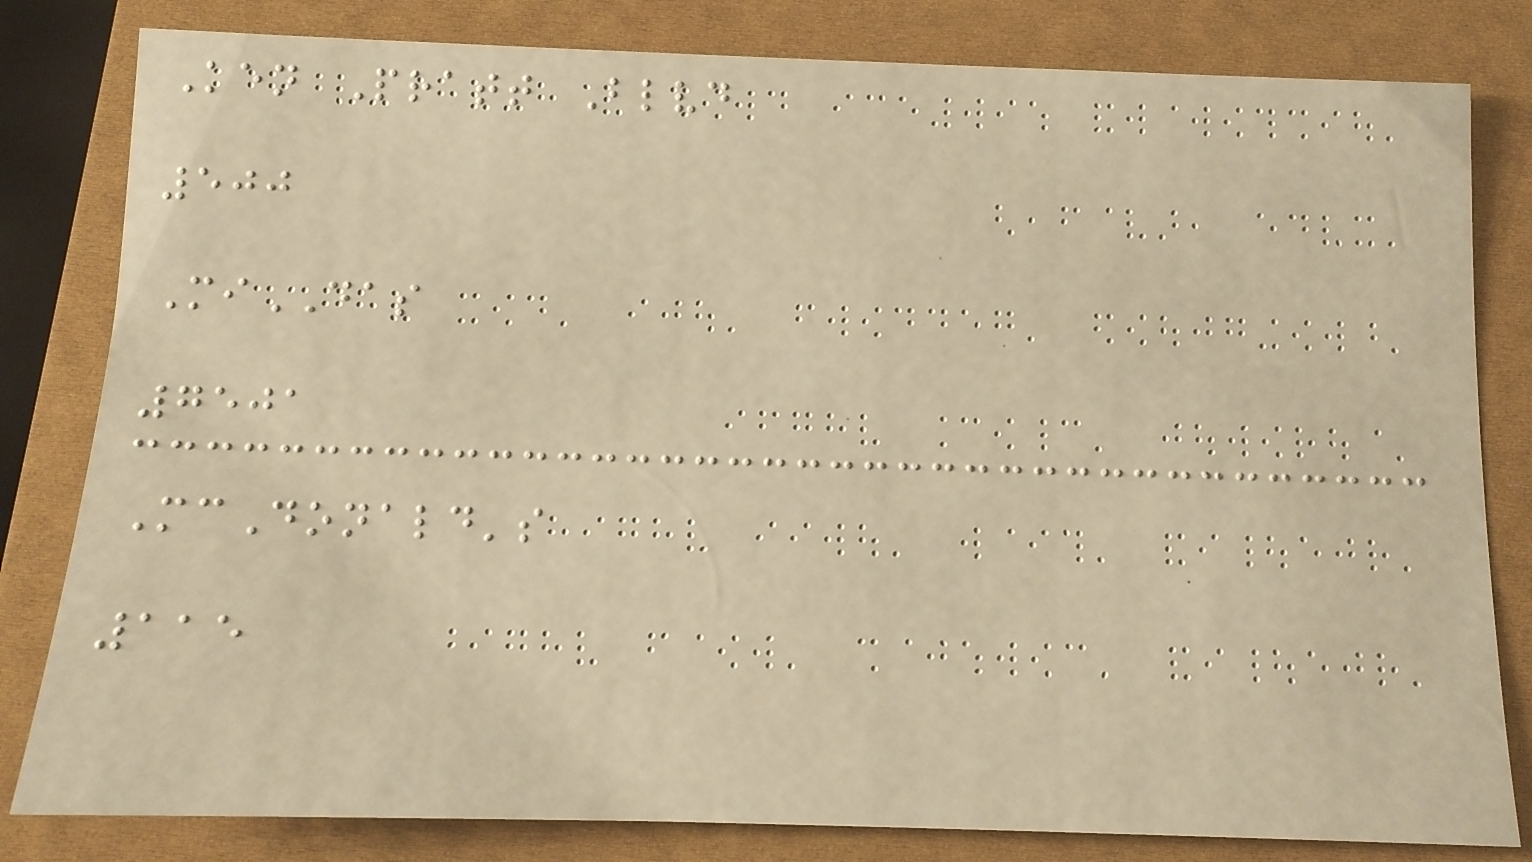Ken Pratt Blvd
500
MiDAS
7501
McDonald's
115
